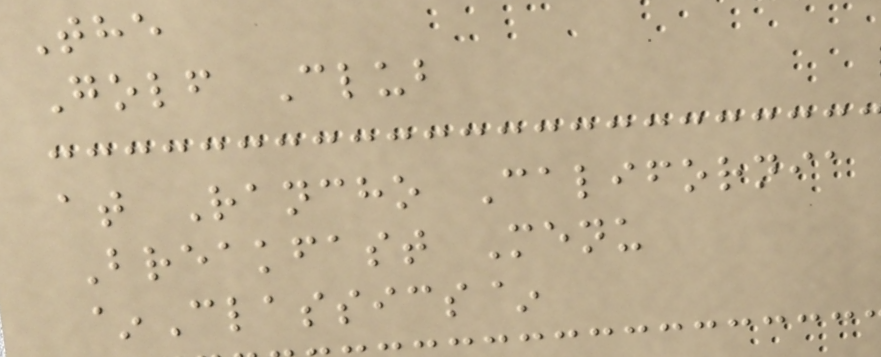The
Golf Club
at Rancho California
Breakfast Menu
~Classics~
